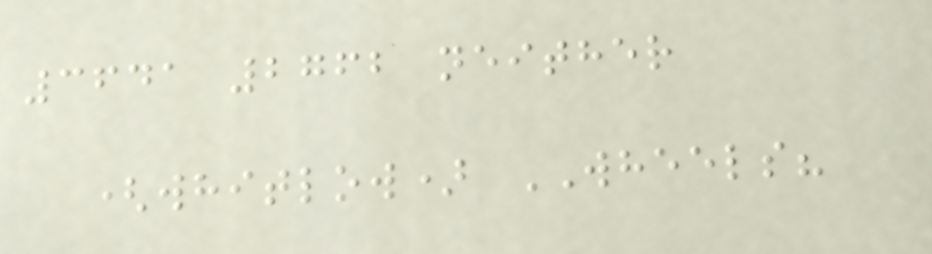3641 2762 neither
(whitlow) WHEELS?
